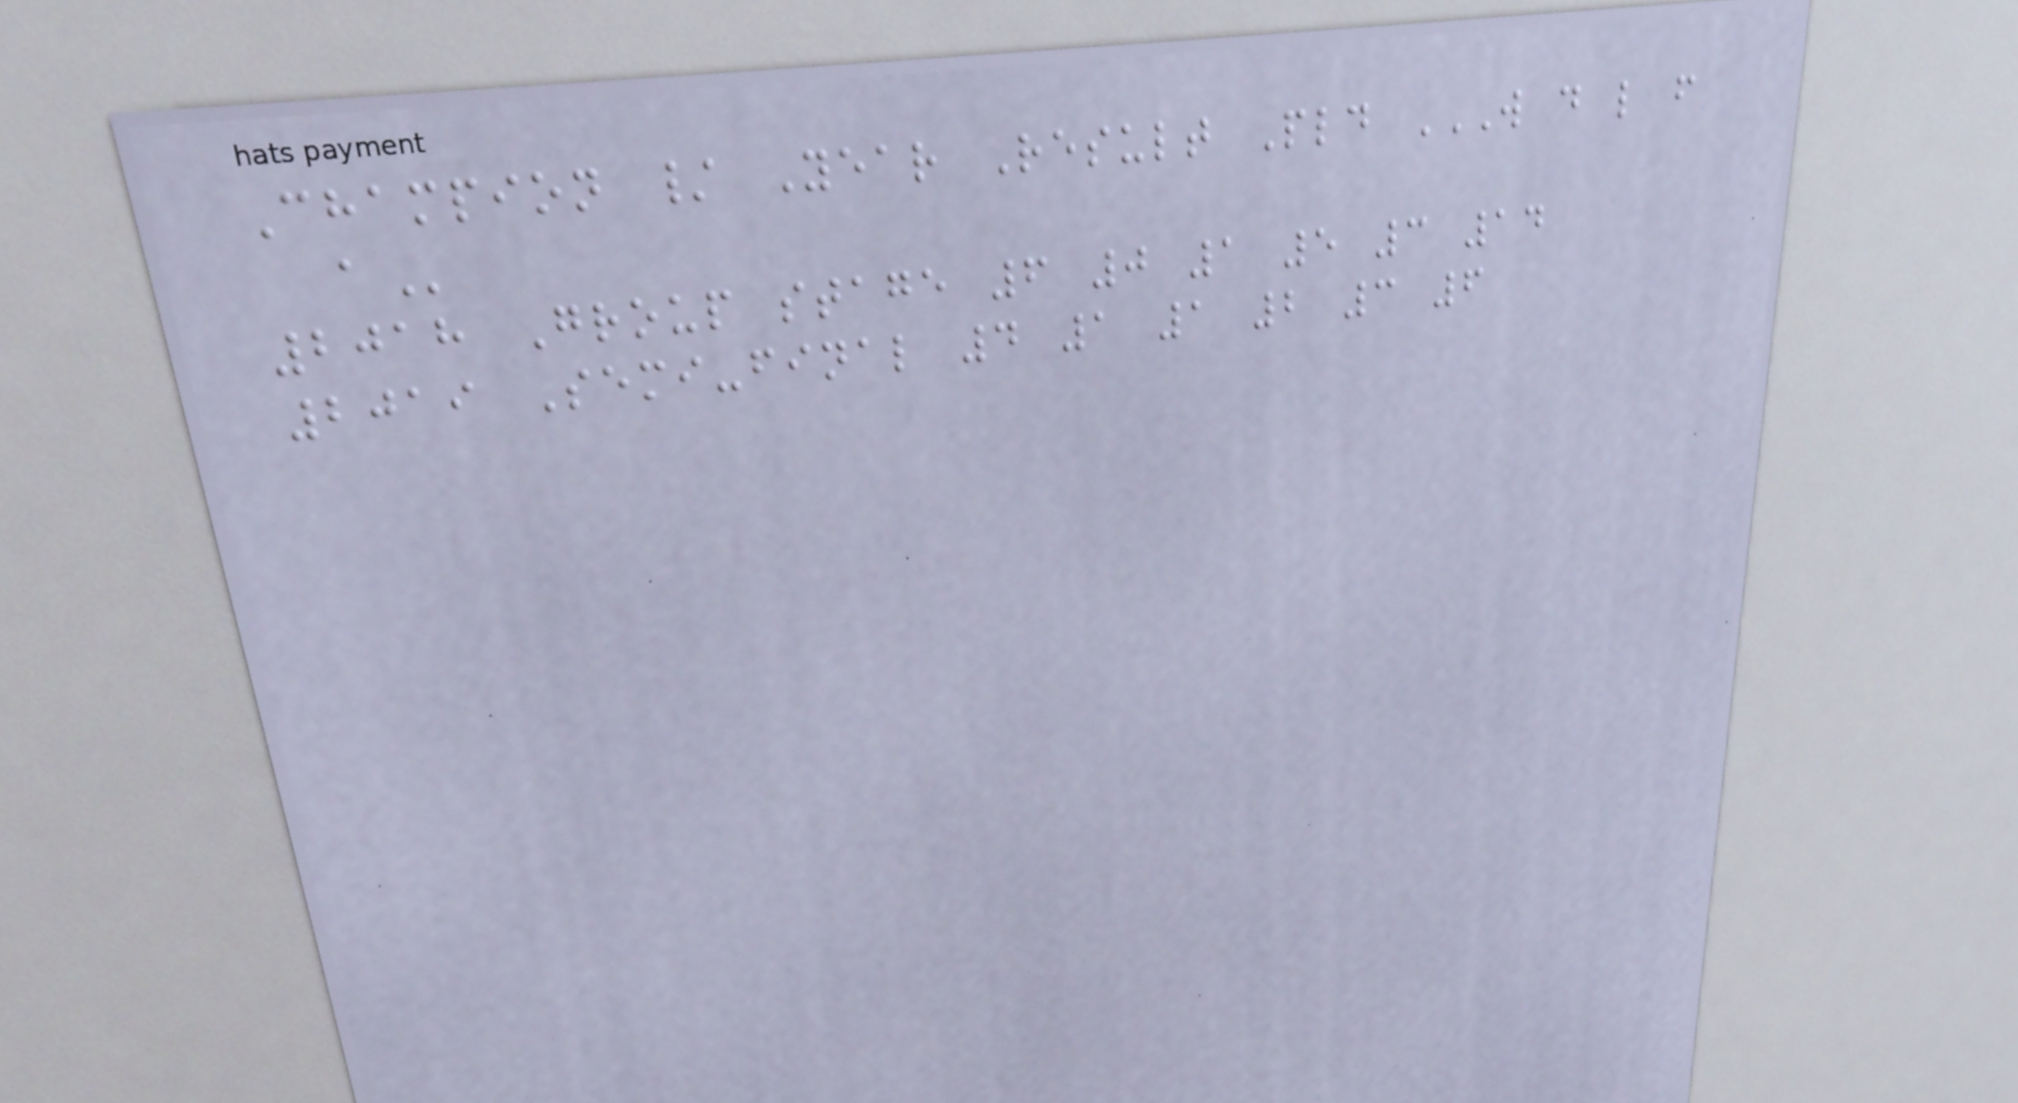Champion / Year Result Pld W D L F
A
2018 Group stage 6 0 1 5 3 14
2019 Semi-final 4 1 1 2 3 6
